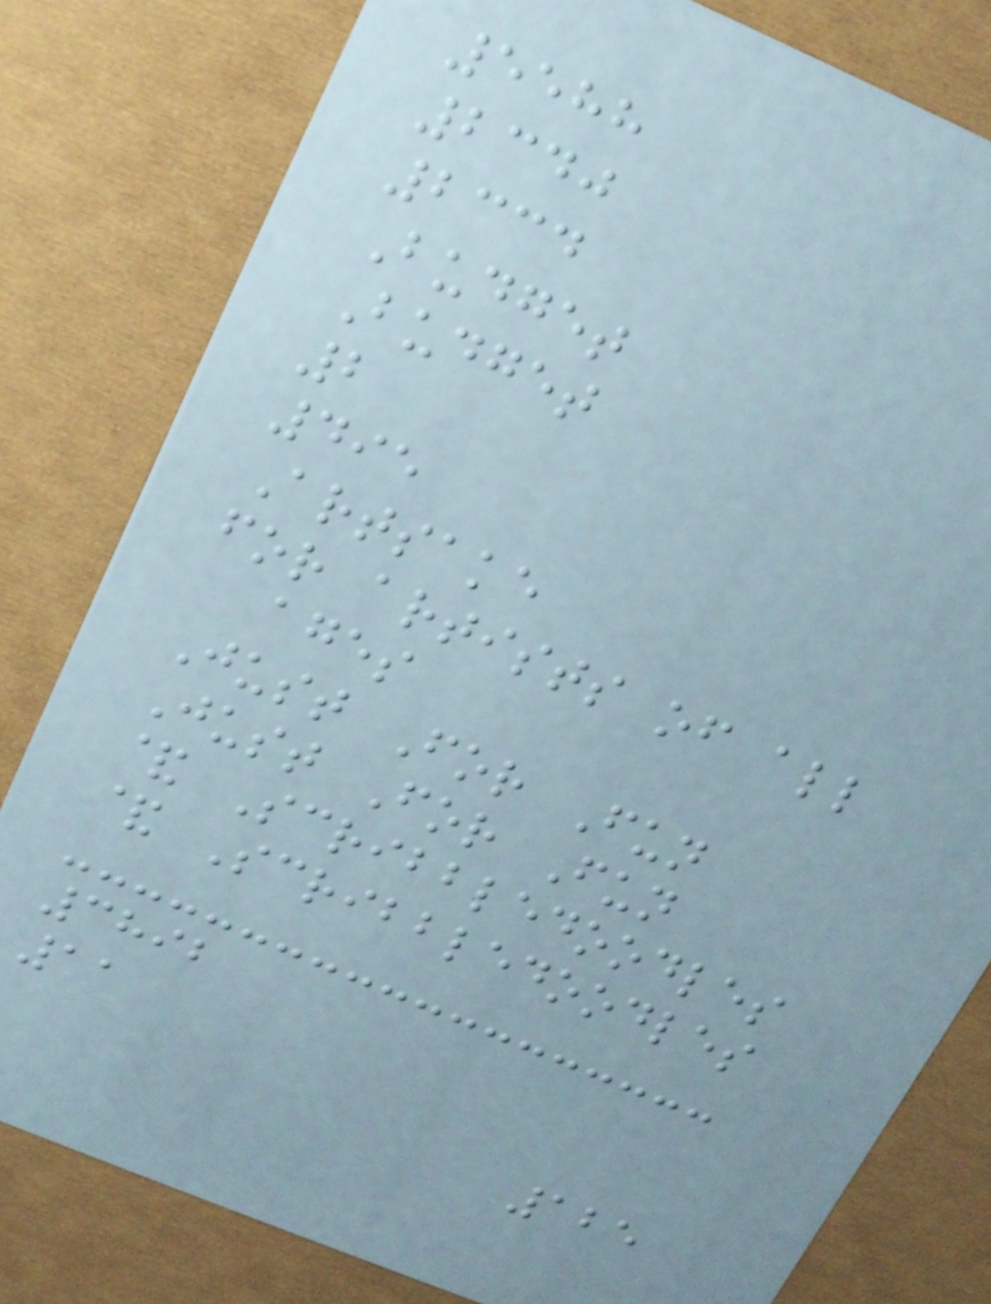5588
2340
2334
Budget
Budget
2
495
Artsake
for artists of all
ages
Just For Fun
Just For Fun
& Scribbledoodles
& Scribbledoodles
3892
11
125
